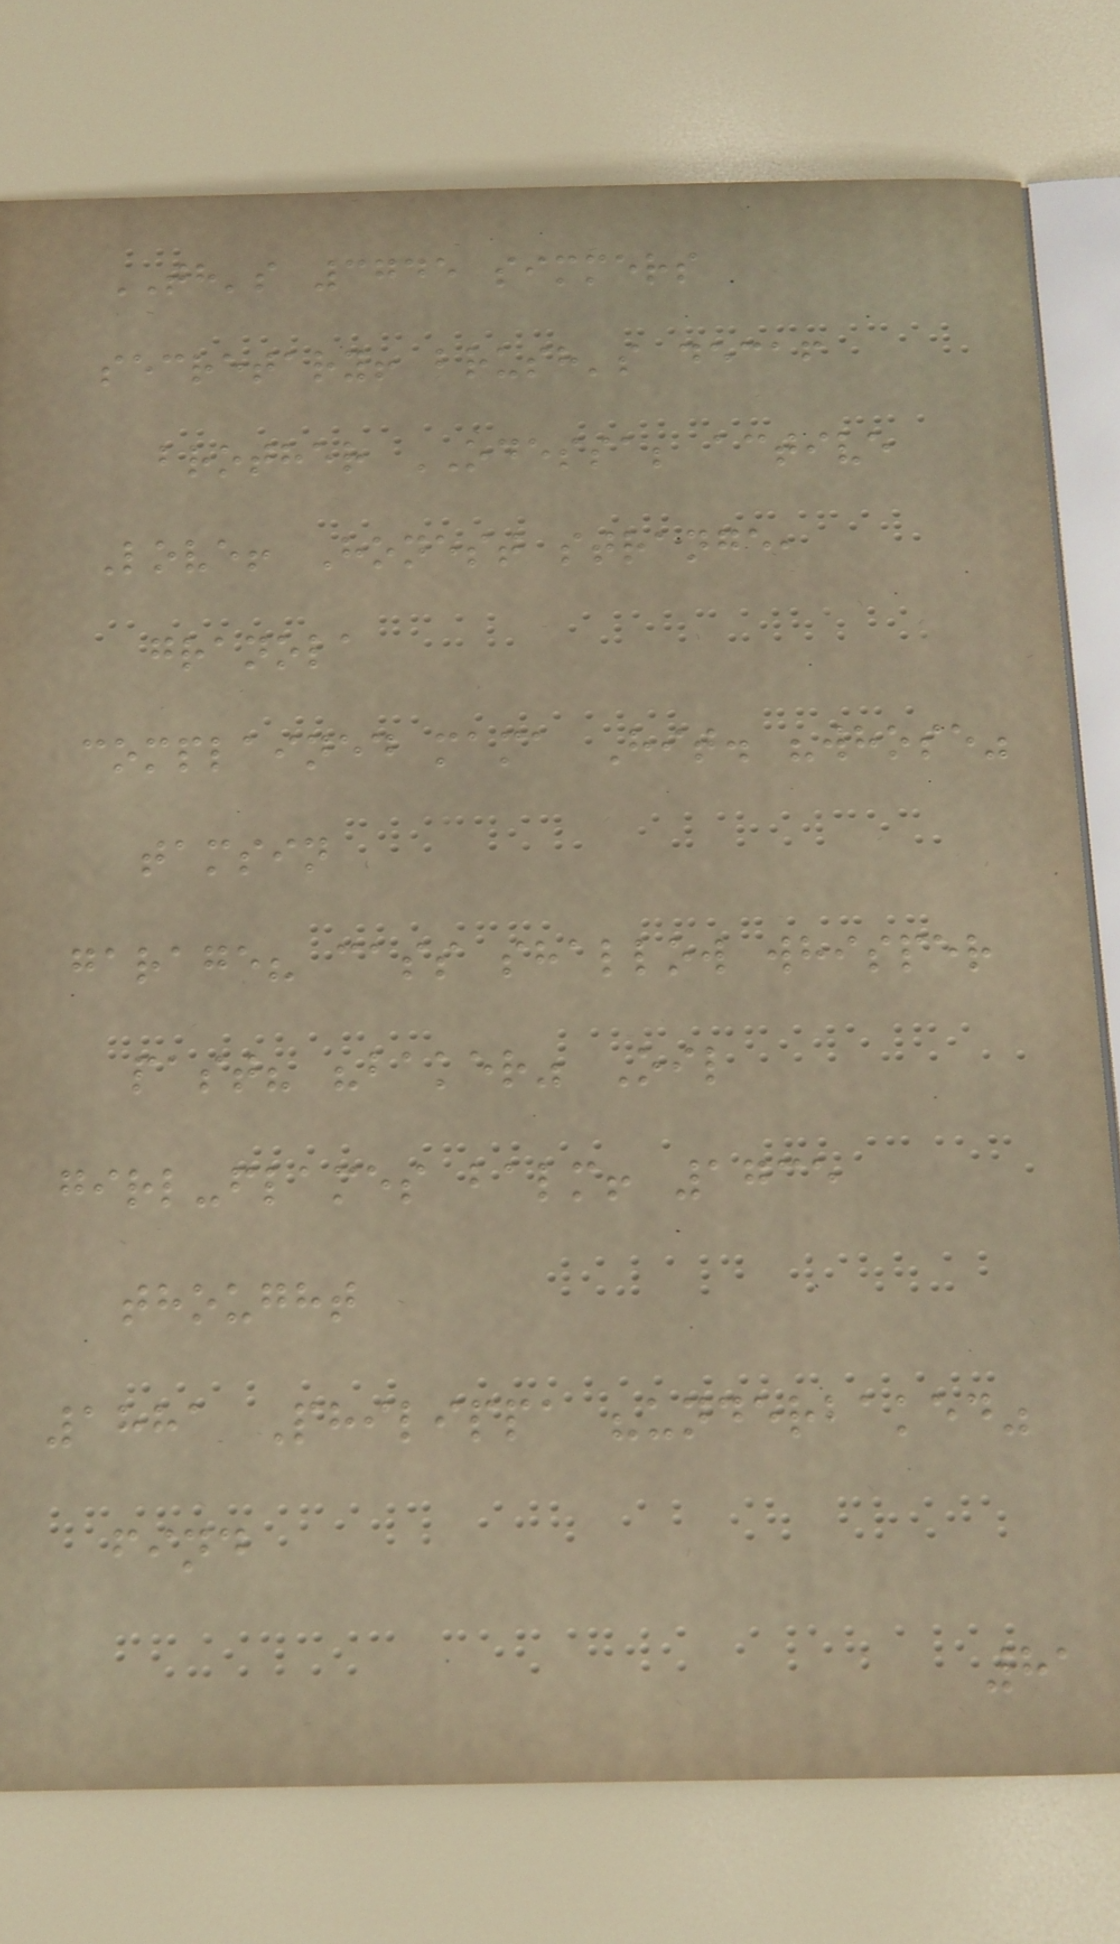TH's 3745 simmers
secretary! brush's decaf
brother ODESSA; active
Love! Honest strange,
granola
complained mama Hit. "whose"
tamsin
garage? cass shallow whisper
past? "baker" Oil
girl-flames balm! 1735
thought
1881 Philippa "underbaked"
find
81
